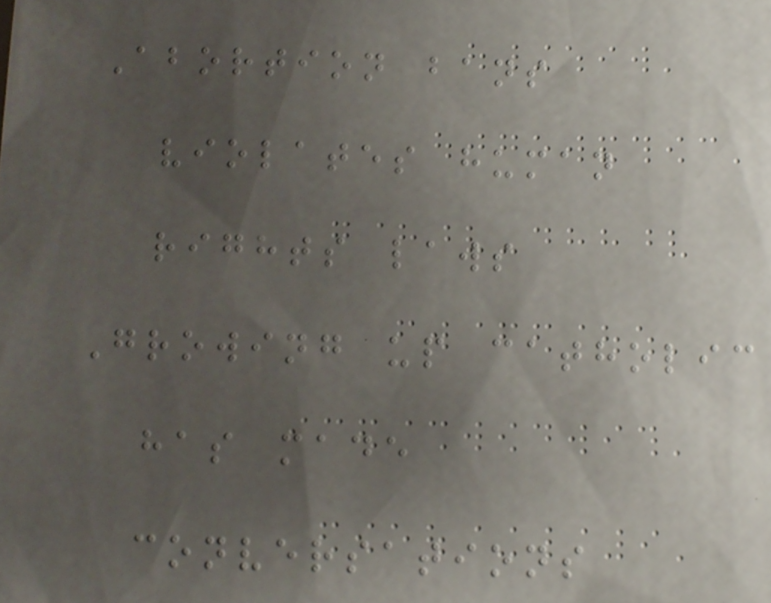Abortion bans
violates human
rights laws
Growing up catholic
has made
conversations
